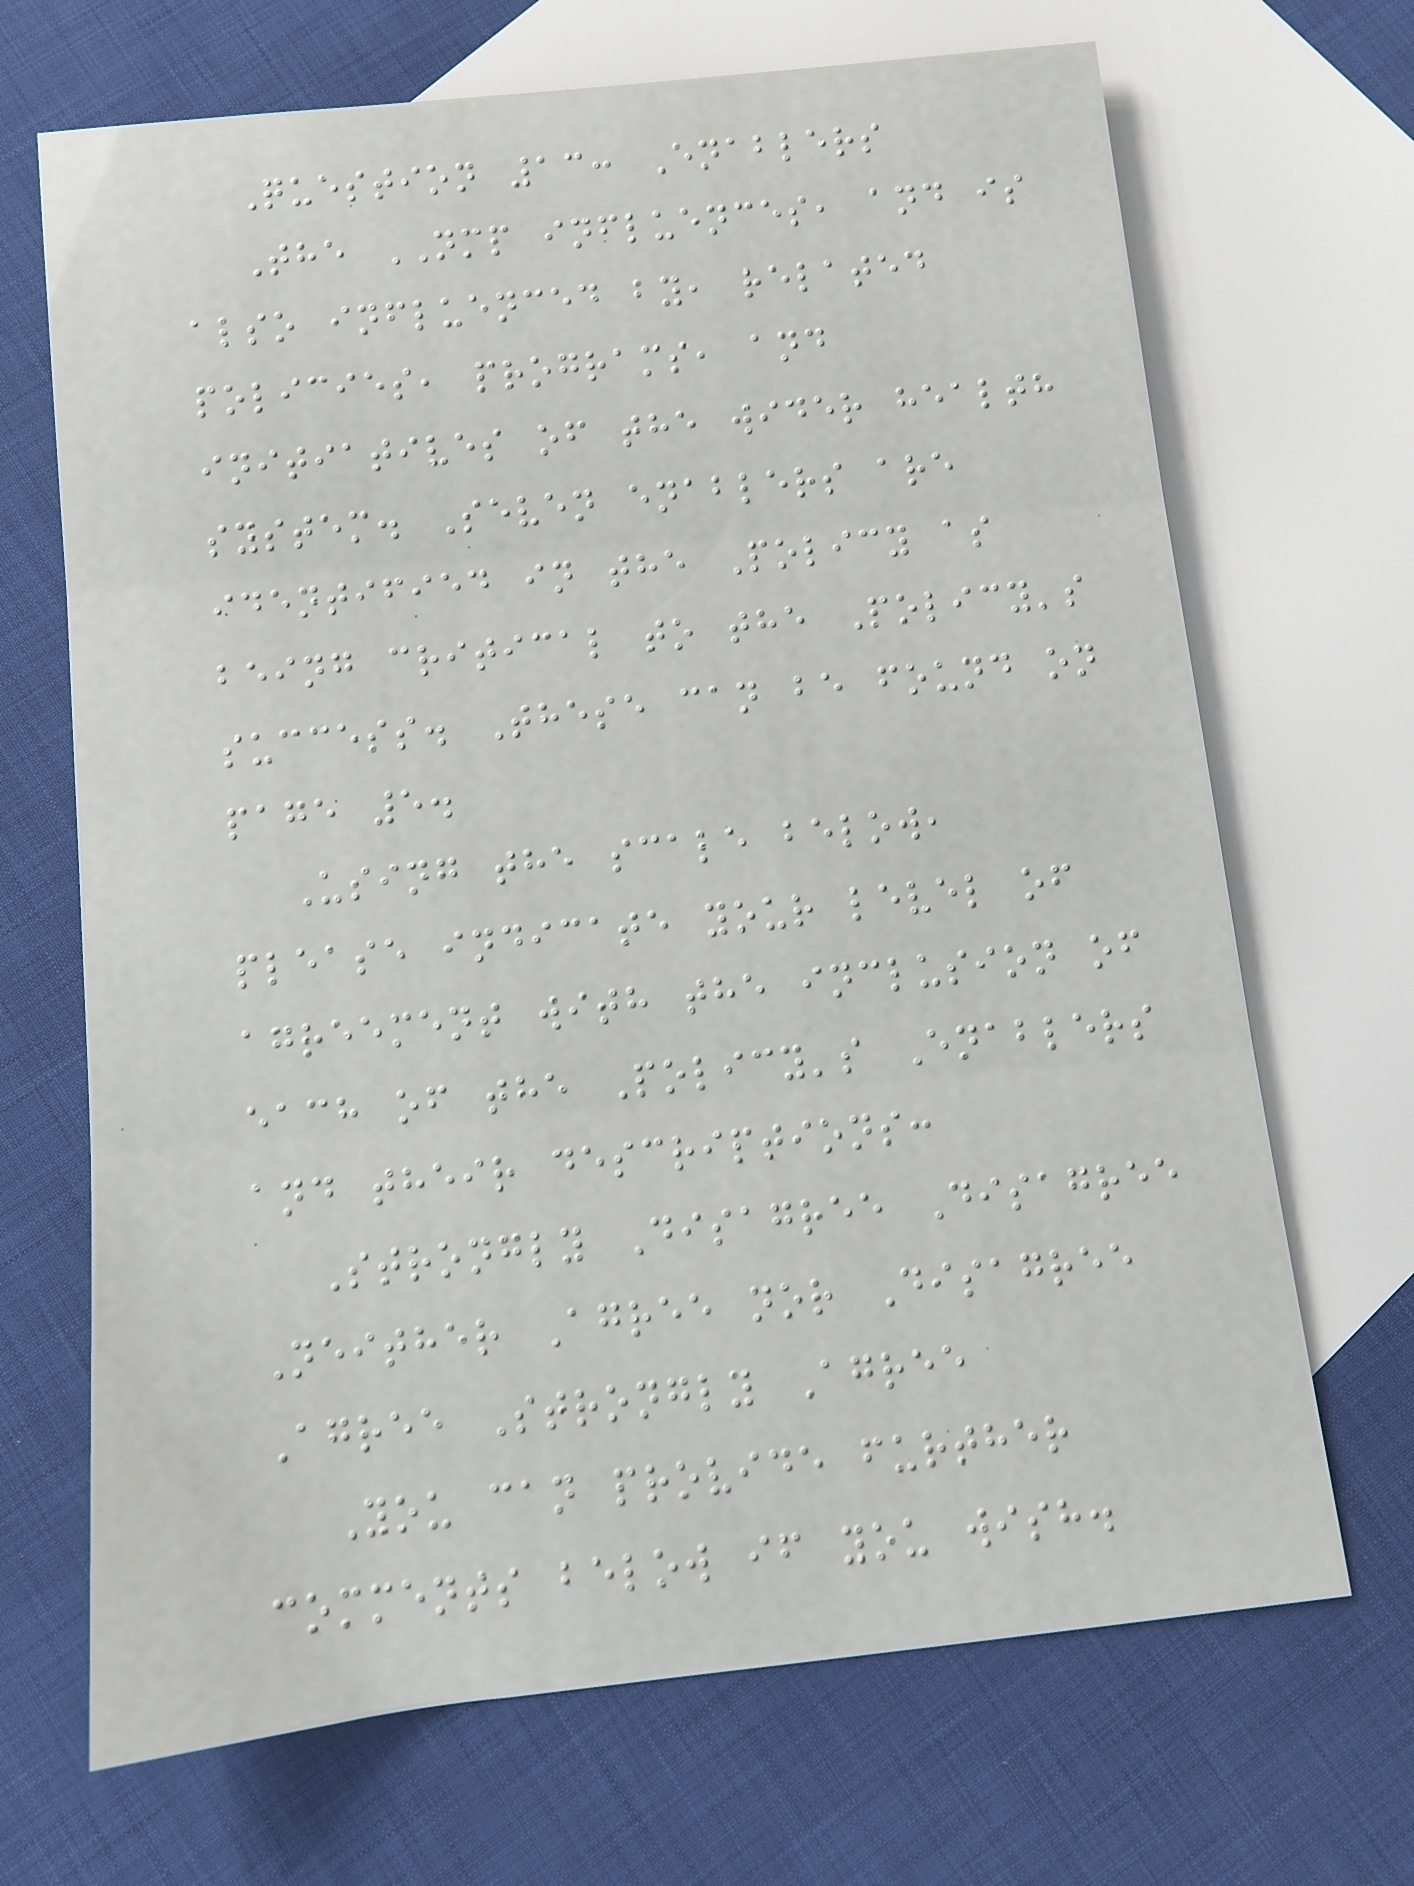Question 13: Enablers
The NMP influences, and is
also influenced by, related
policies, programs, and
initiatives of the wider health
system. Seven enablers are
identified in the Policy as
being critical to the Policy's
success. These can be found on
page 5.
Using the scale below,
please indicate your level of
agreement with the inclusion of
each of the Policy's Enablers
and their descriptions:
Strongly Disagree Disagree
Neither Agree nor Disagree
Agree Strongly Agree
You can provide further
comments below if you wish.
